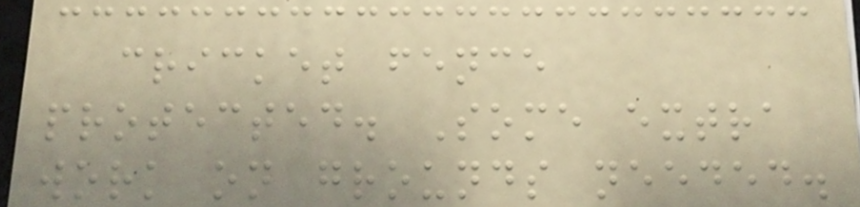cricket fence
protected. Some extra
work on grounds needed.
